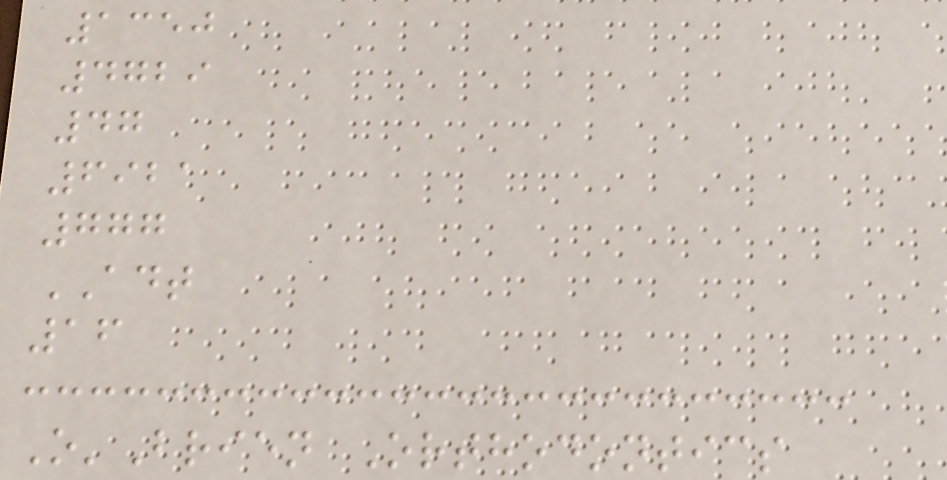1350
4729
47
6921
777
ADT
16
O'Brien Orthodontics
